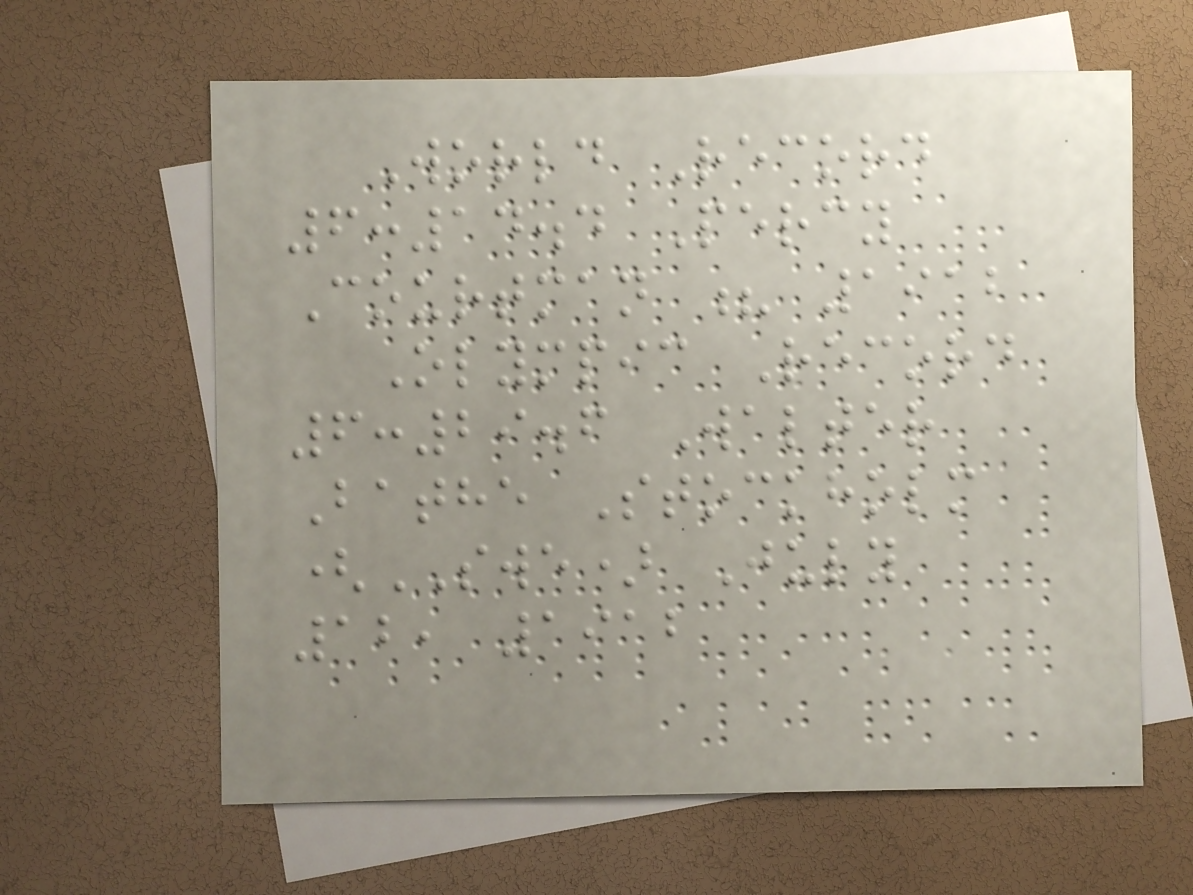World Record
6:14.4 Percy
Courtman ? 1912
Olympic Record
6:29.6 Walter
Bathe Stockholm
(SWE) July
12, 1912
